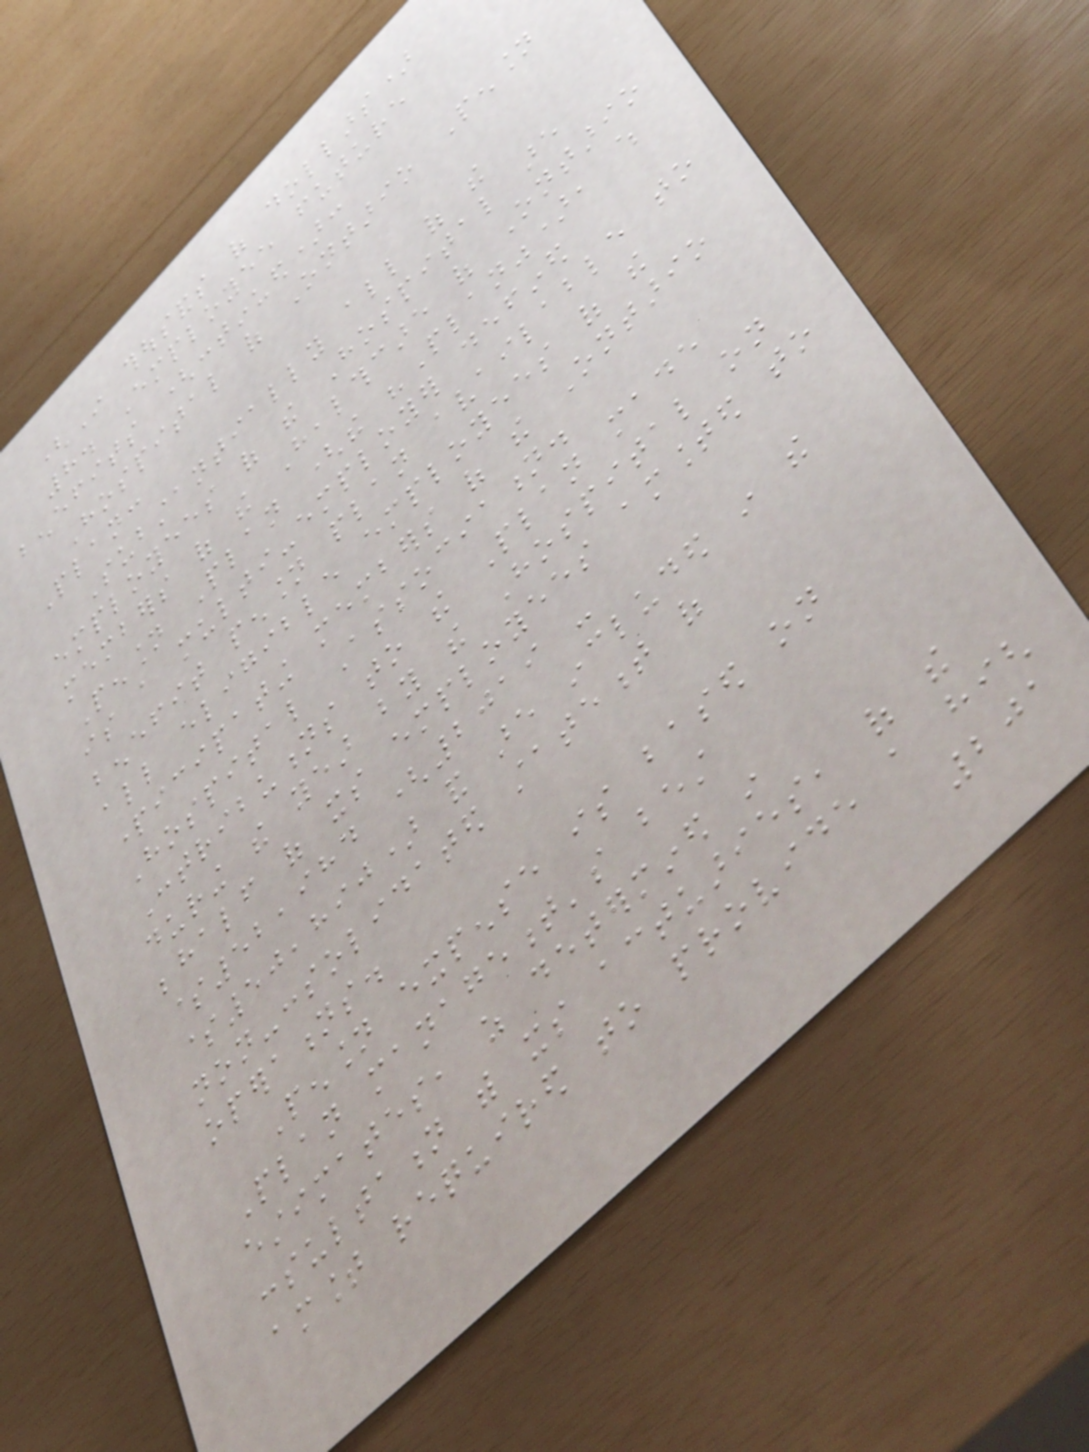(In thousands of dollars)
8. Employee future
benefits (continued):
Hospital of Ontario Pension
Plan:
Substantially all of the
employees of the Hospital are
members of the Healthcare of Ontario
Pension Plan (the "Plan"), which
is a multi-employer defined
benefit pension plan available to
all eligible employees of the
participating members of the Ontario
Hospital Association.
Contributions to the Plan made
during the year by the Hospital on
behalf of its employees amounted to
$52,984 (2019 -
$50,890) and are included in the
non-consolidated statement of
operations.
Pension expense is based on
Plan management's best
estimates, as determined in
consultation with its actuaries, of the
amount required to provide a high
201
